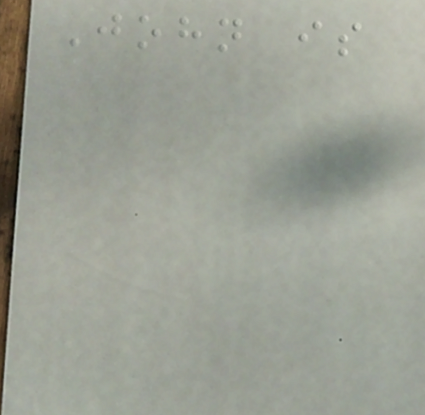John is
